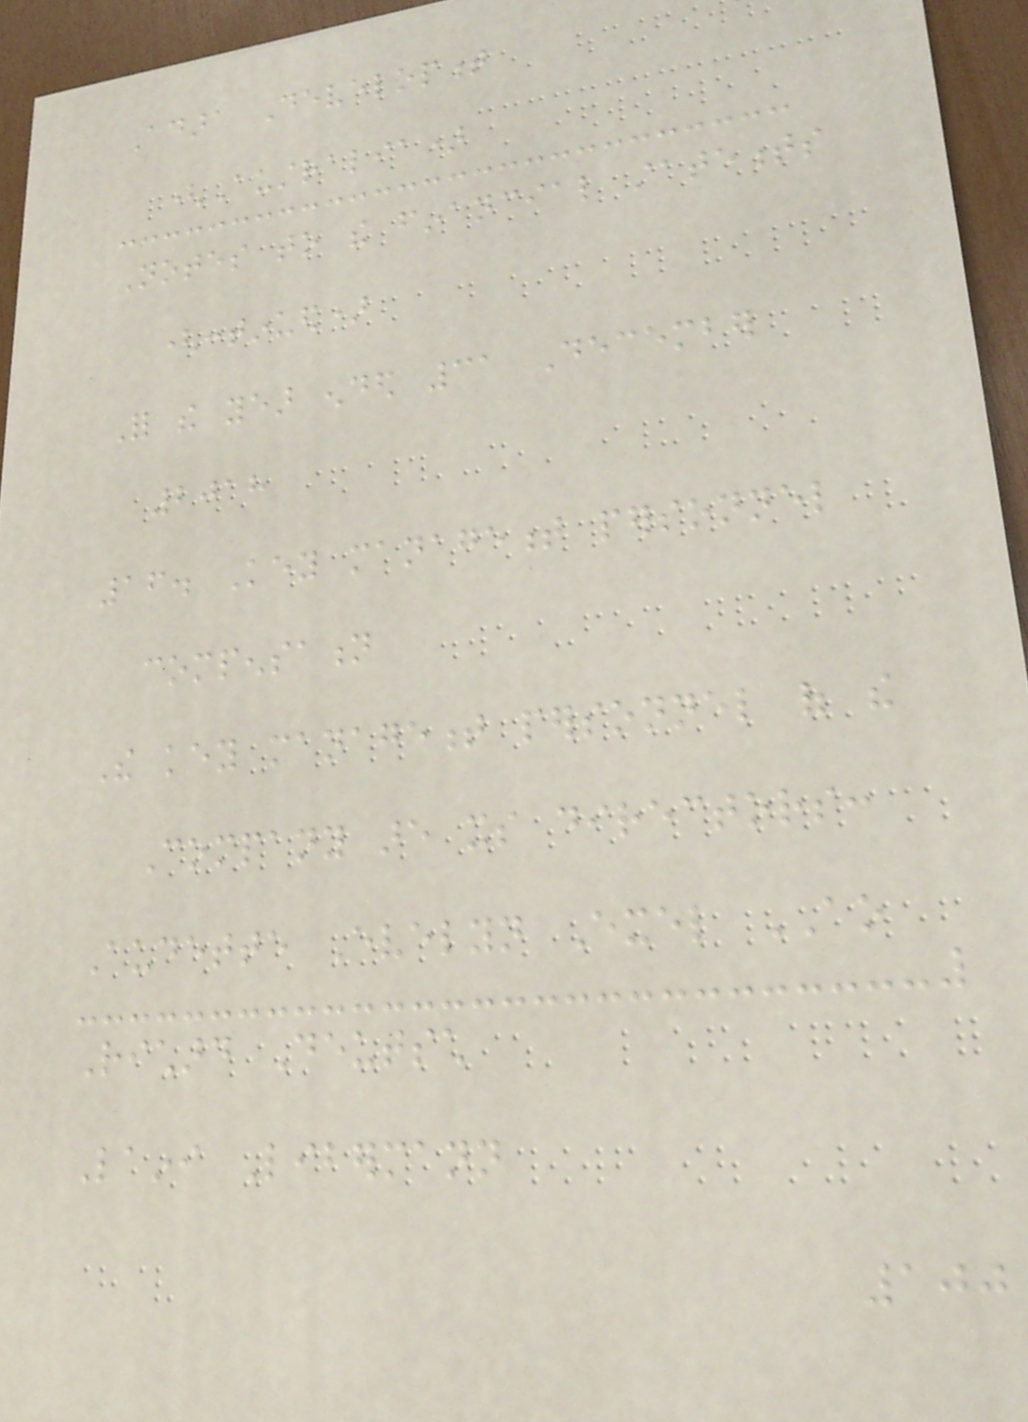Adara Development
(Australia)
Notes to the financial statements
(continued)
For the year ended 31 December
2018
16. Key management personnel
compensation
The key management personnel of the
Company are its directors:
Audette Evelyn Exel AO
Richard Deutsch
Laini Libermann
100
